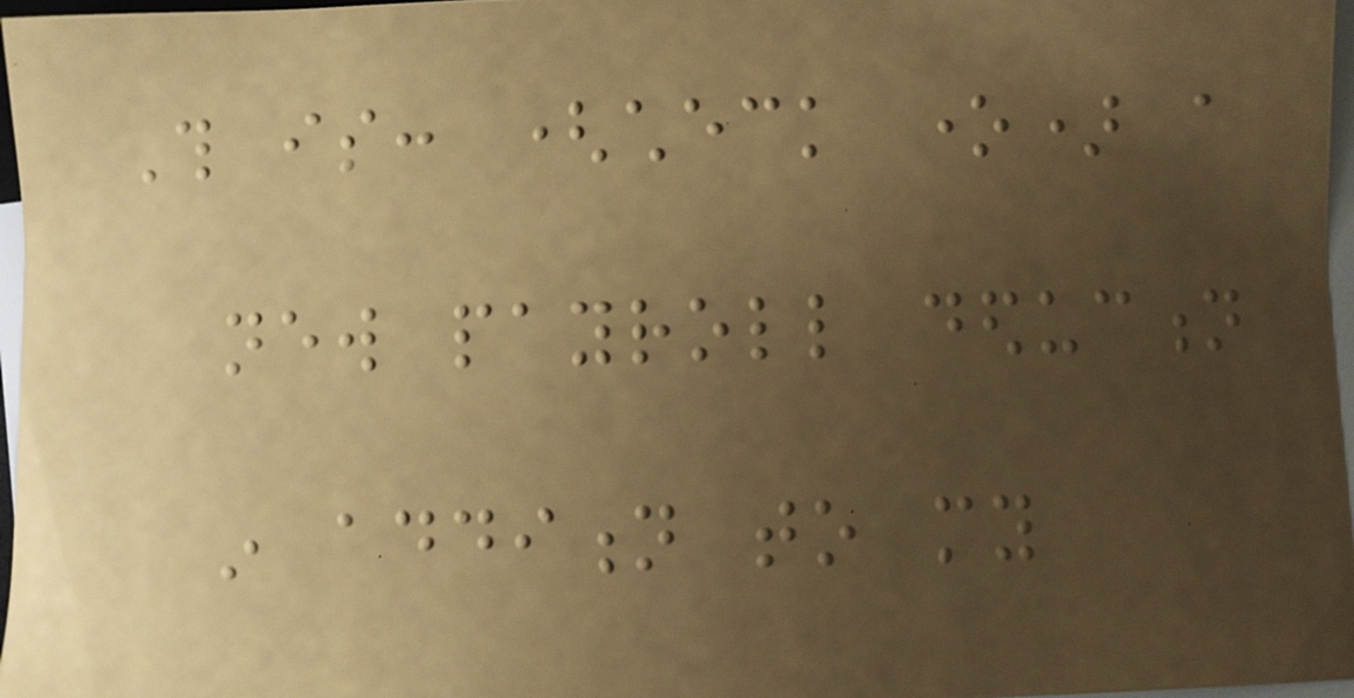This is: (check one) a
new payroll deduction
in addition to my
